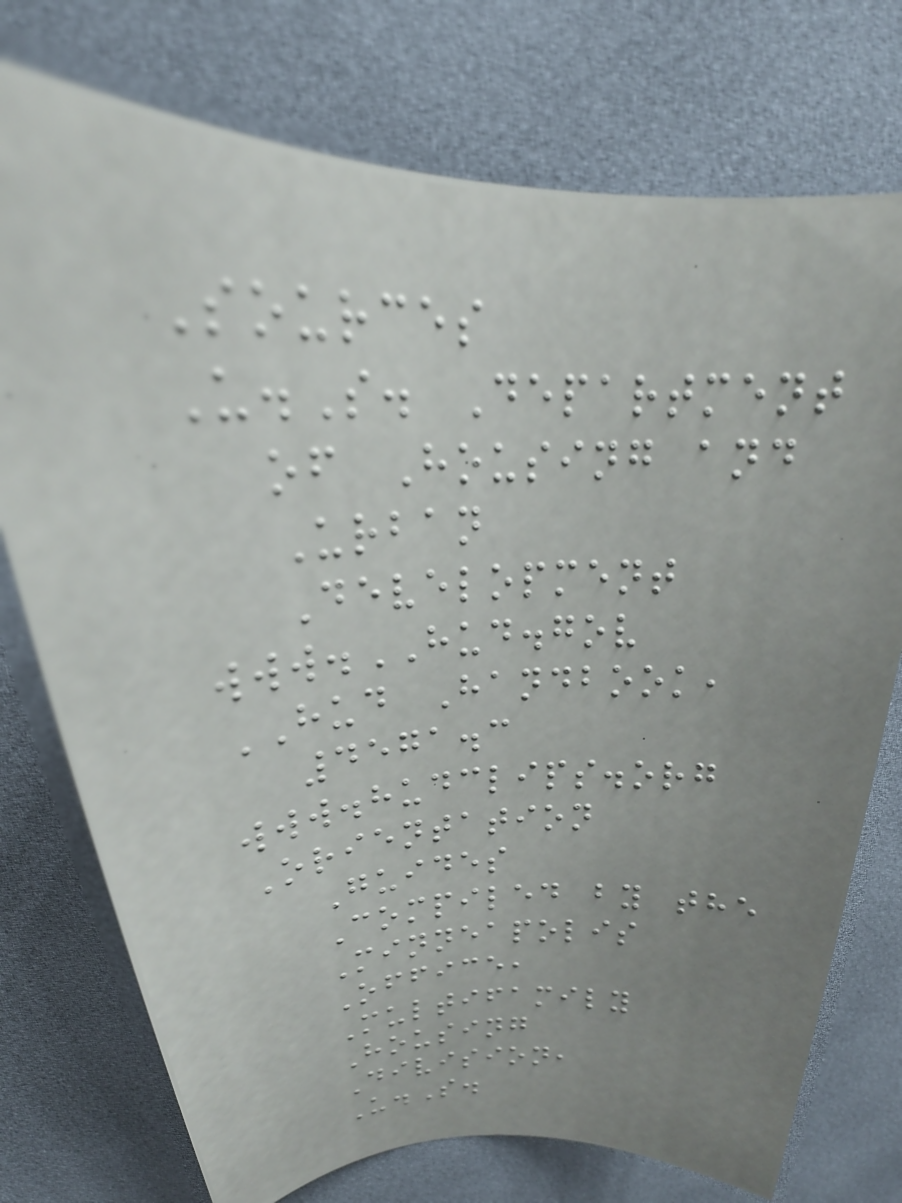Sources
U.S. Department
of Housing and
Urban
Development
www.HUD.gov
HUD Handbook,
4571.3
www.hudclips.org
Orientation
Guides
Compiled by the
Minneapolis
Office,
Multifamily
Housing
Division,
U.S.
